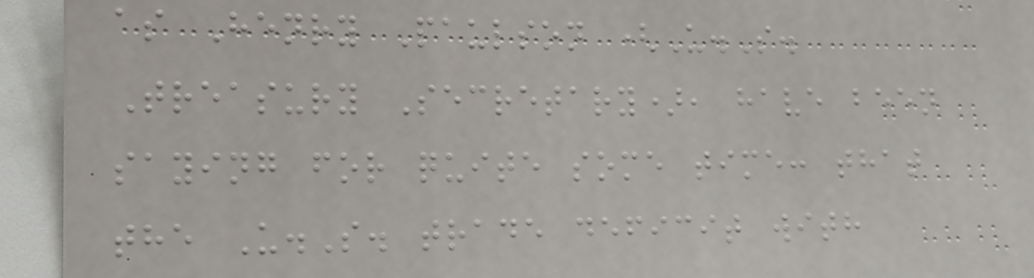as Henry Paulson (U.S.
Treasury Secretary), have been
saying for quite some time: that
the U.S. trade deficit with
